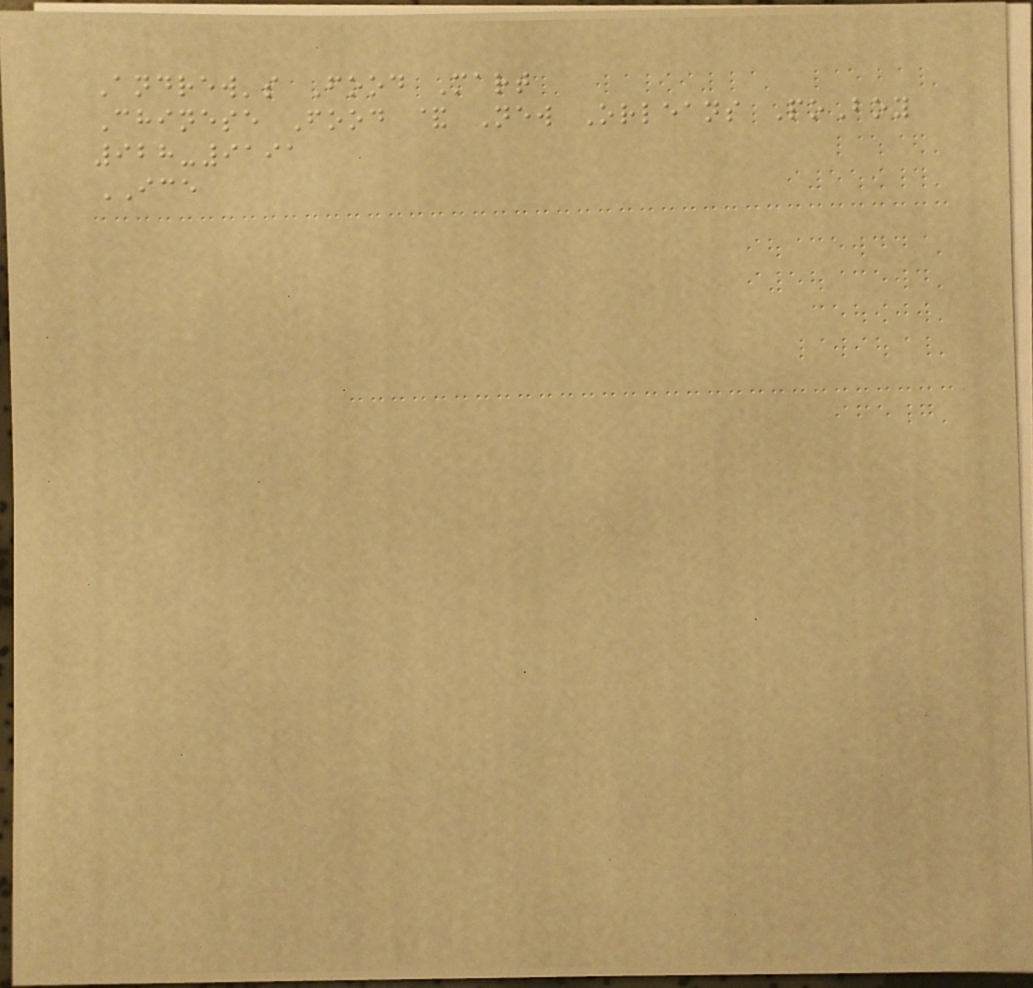Andrew's Food Mart
Chinese Food & New Orleans PoBoy
928-9191
ICE
